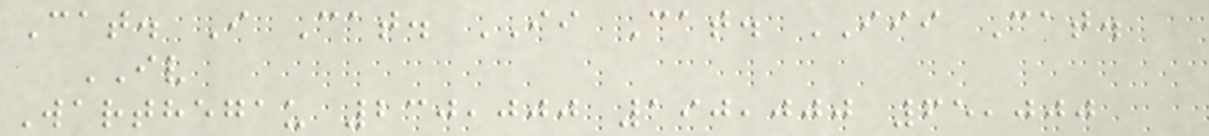Cat. I Cat. II Cat. III Cat.
IV
Warthegau 230,000 190,000 65,000
